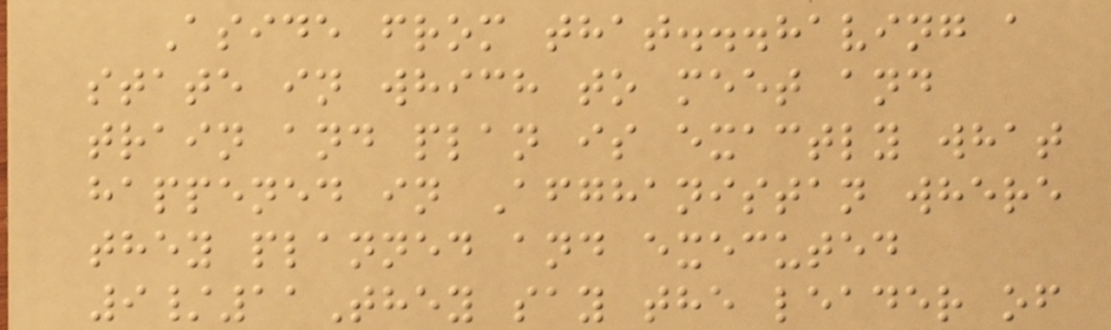Aside from that...having a
state in which to meet and
train and plan is exactly what
happened in Afghanistan where
they planned and executed
9/11They say the leader of
